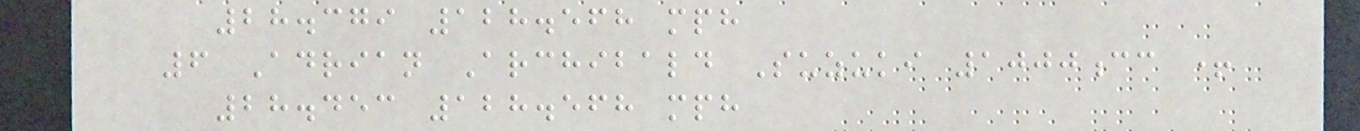28.379 128.568 mph
6 Adrian Archibald Suzuki 1000cc +
28.453 128.568 mph
